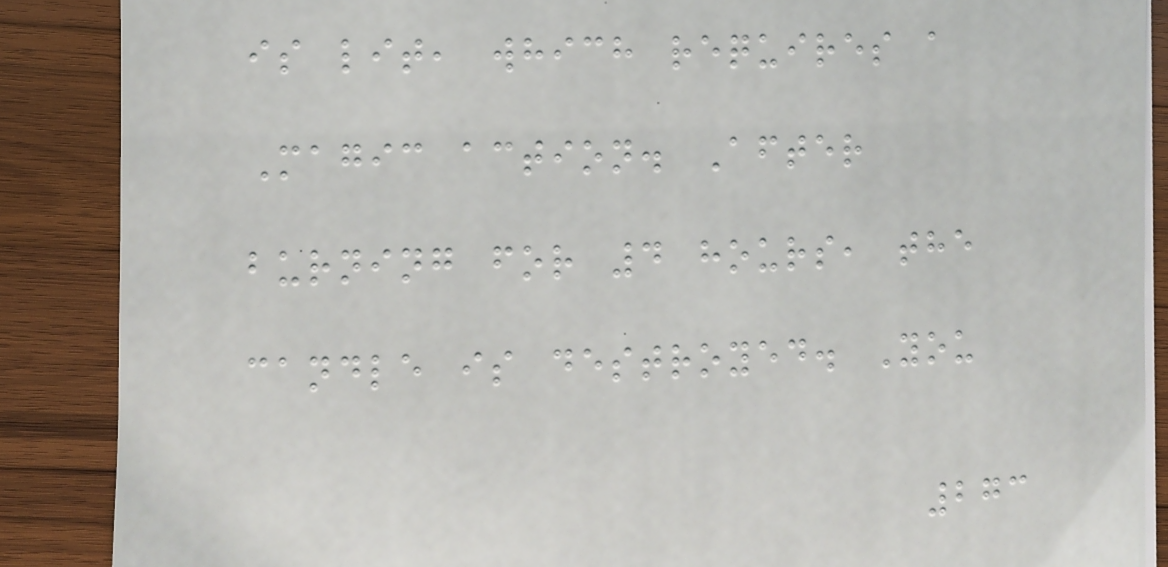is lit, which requires a
Magic action. After
burning for 4 hours, the
candle is destroyed. You
273
